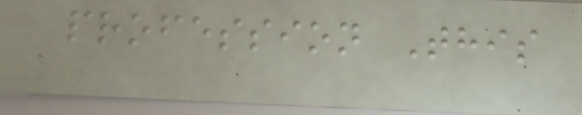profession This
